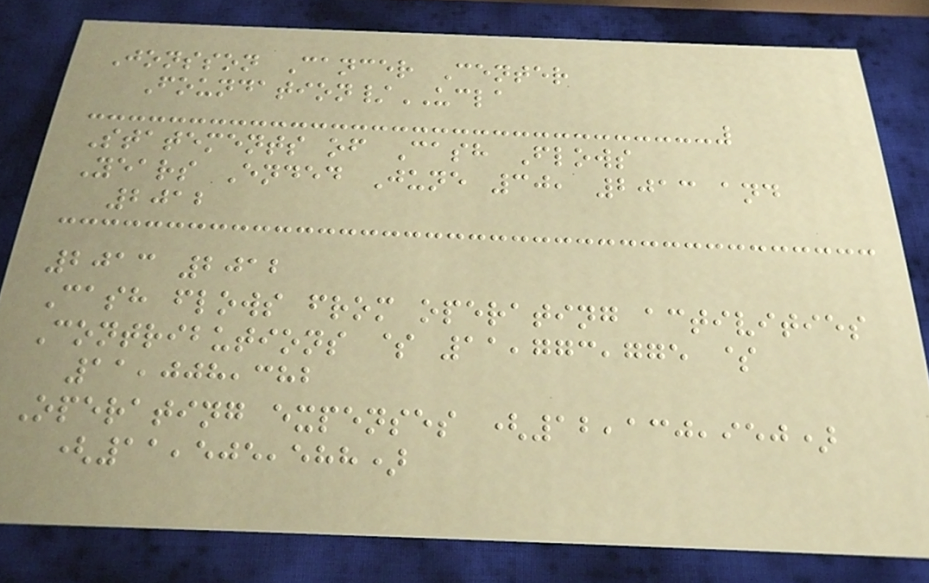Jonsson Cancer Center
Foundation/UCLA
Statements of Cash Flows
Years Ended June 30, 2013 and
2012
2013 2012
Cash flows from operating activities
Contributions $ 11,773,775 $
11,008,382
Operating expenses (12,130,950)
(11,505,588)
